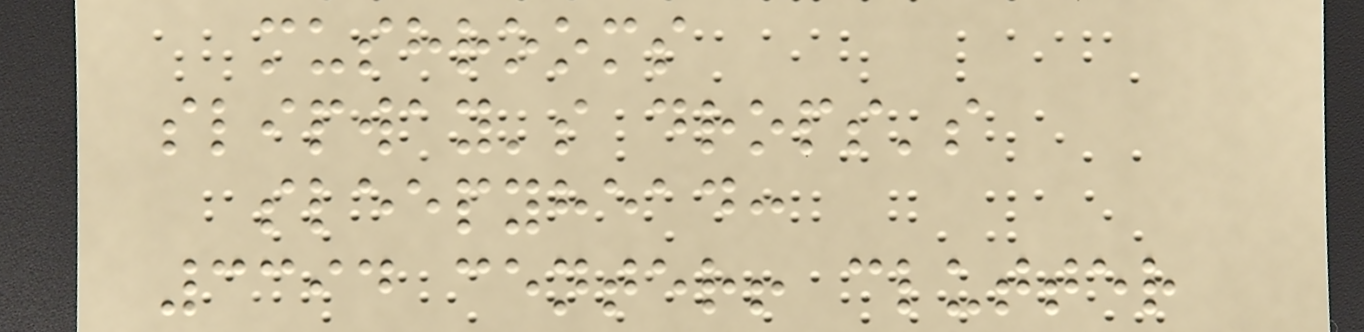mushrooms
slipway's drops's
sleepyhead:
3394 center! clutter
